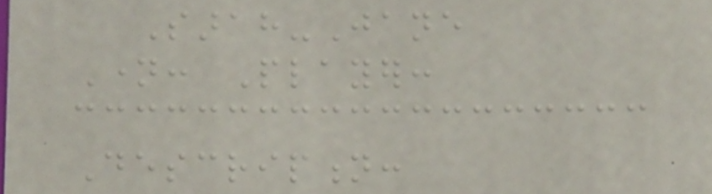Sarah-Jane
Name: Player:
Description:
